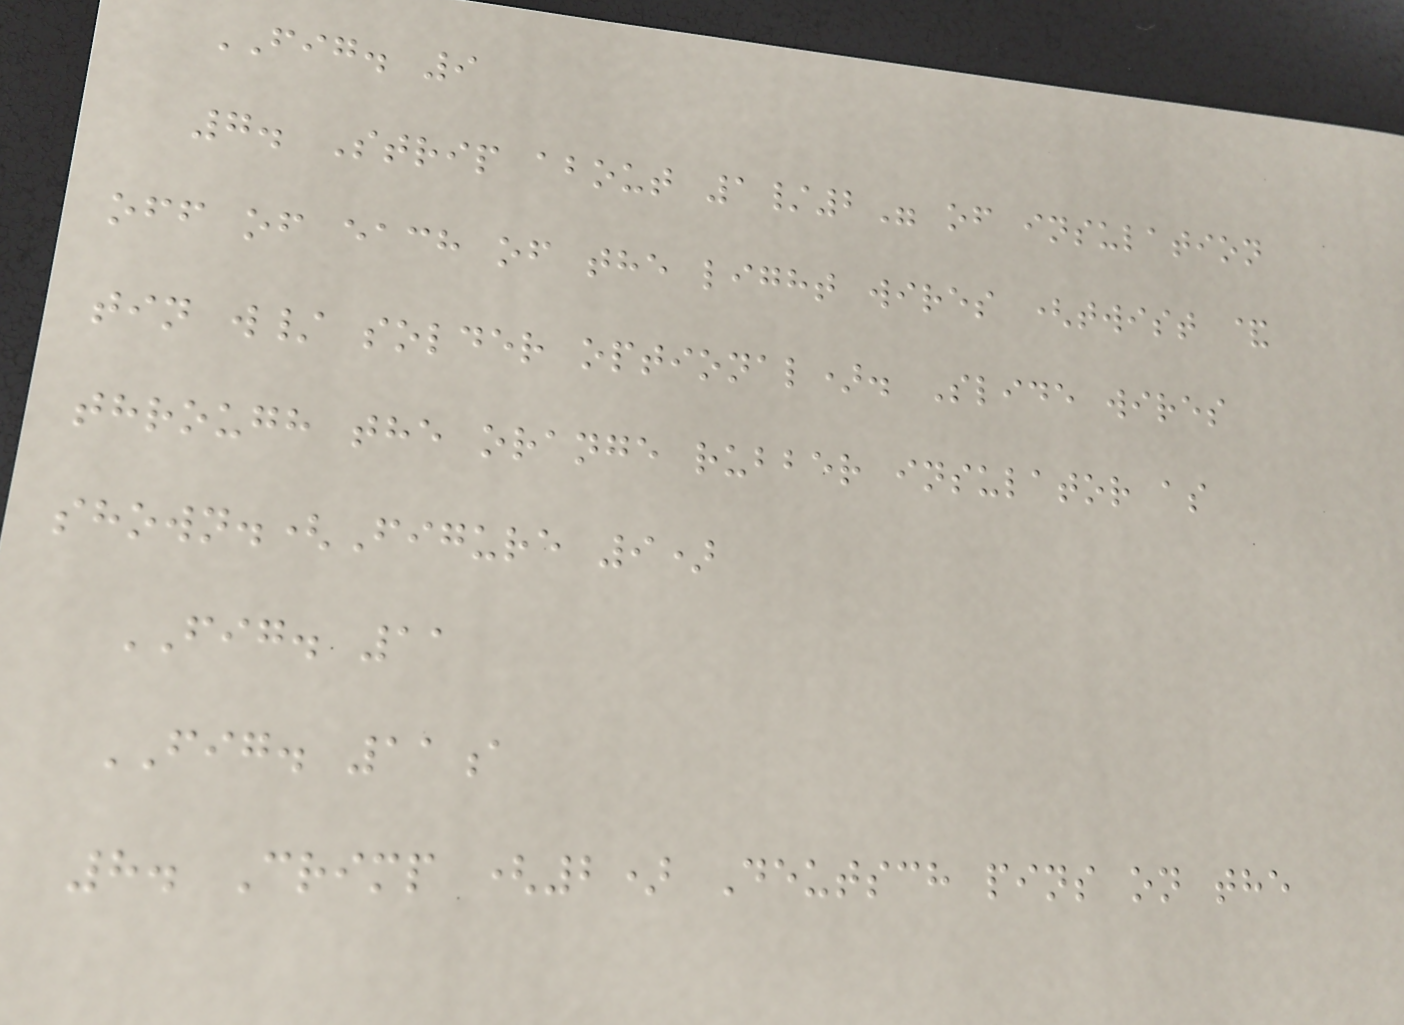FIG. 9
7. Strip about 1/2" of insulation
off of each of the light wires (twist &
tin w/ solder optional). Slide wires
through the orange rubber insulator as
shown.(Figure 9)
FIG. 11
FIG. 11a
8. Crimp (2) Deutsch pins on the
